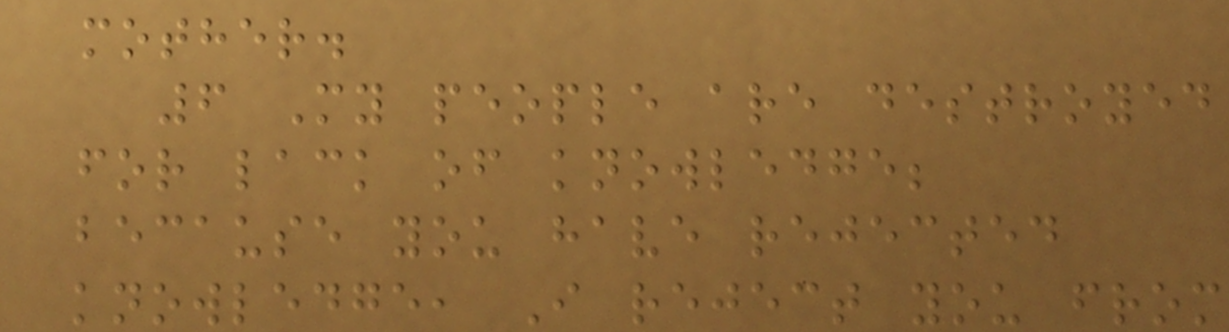mother.
6 My people are destroyed
for lack of knowledge;
because you have rejected
knowledge, I reject you from
